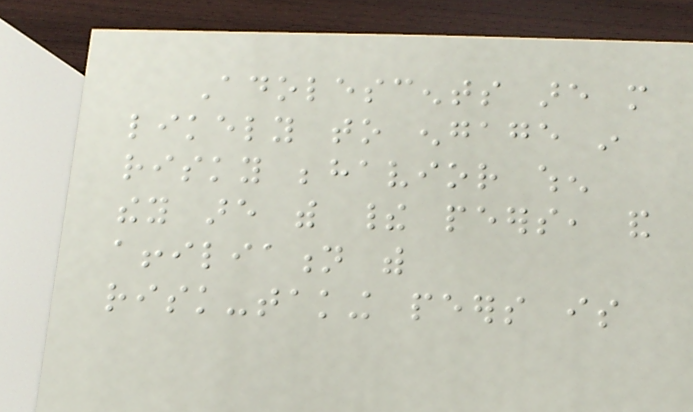Adolescents are more
likely to engage in
risky behavior when
they are with their peers, and
affiliation with
risk-taking peers is
